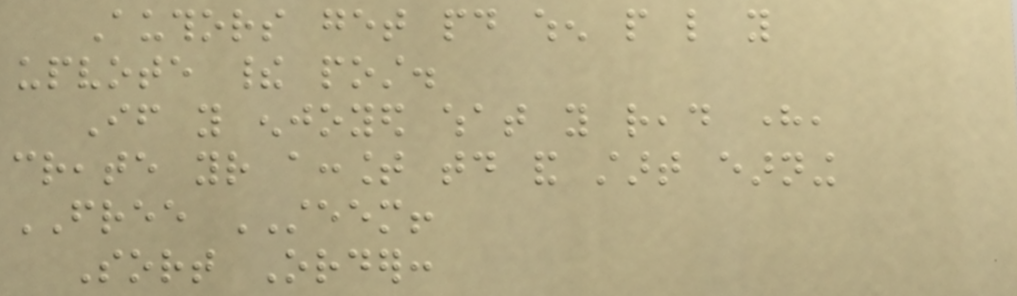Authors get paid when people like you
upvote their post.
If you enjoyed what you read here,
create your account today and start earning
FREE STEEM!
Sort Order:
